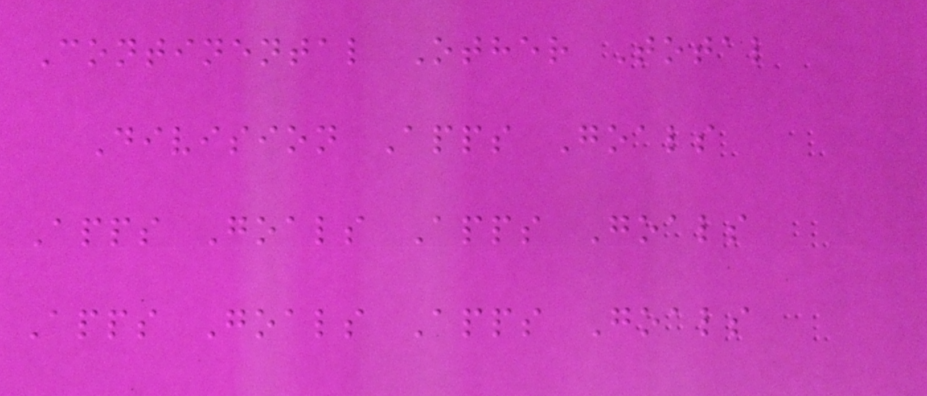Continental Other Total
Division Apps Goals
Apps Goals Apps Goals
Apps Goals Apps Goals
